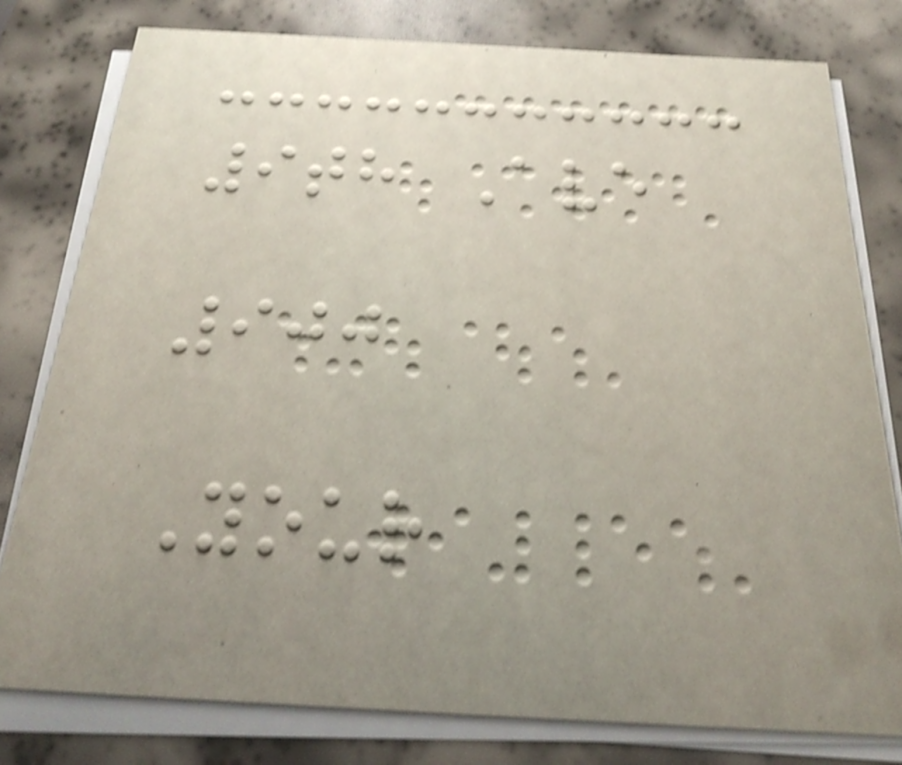9th Ave
900
Your
